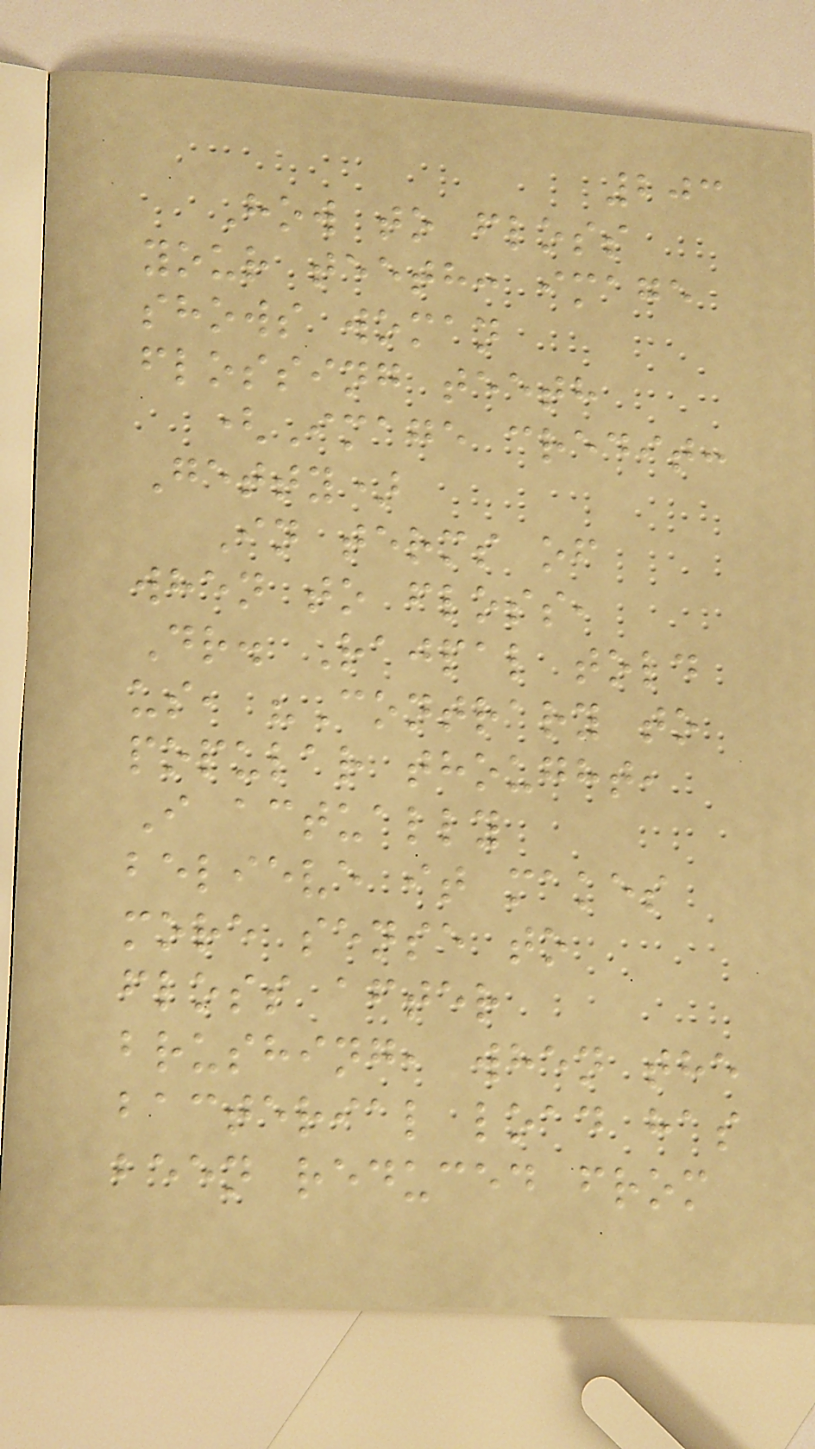203
How to floss
your teeth: image
shows woman
flossing teeth
(Image credit:
Getty)
In terms of
when to floss,
Dr. Rajpal told
us, "Contrary to
popular thought,
I actually
believe it makes
more sense to
floss after
brushing, when the
bacterial load has
been reduced from
